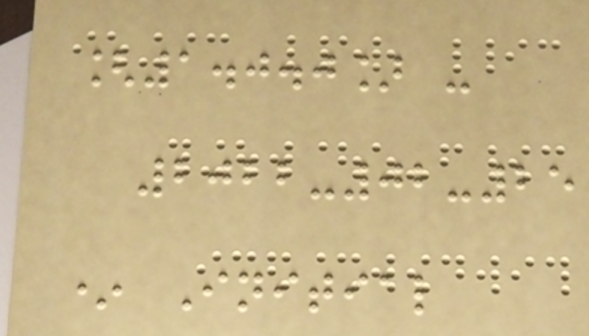[1.0.0] -
2022-02-25
* Initial
